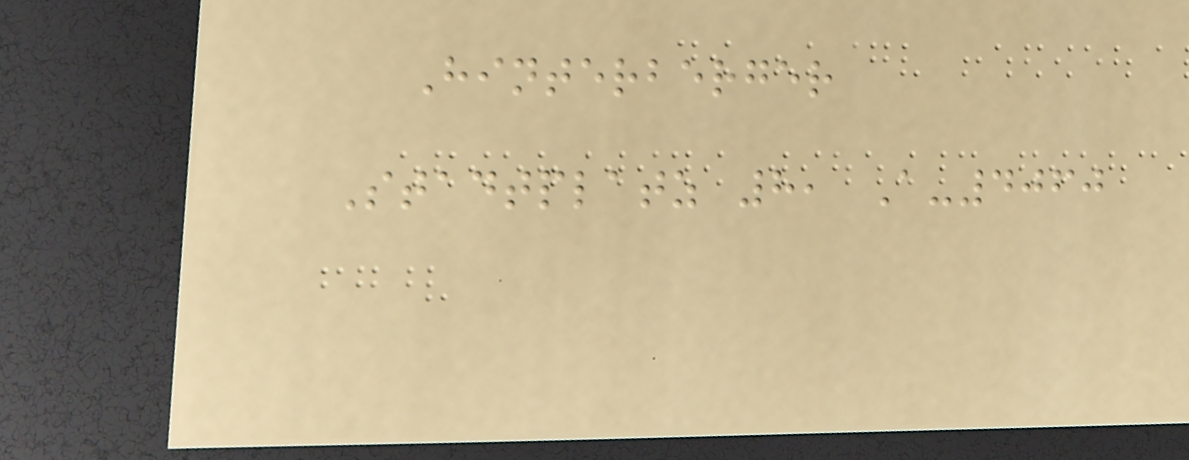Hinterberger
Stadtplatz 8, A-4060
